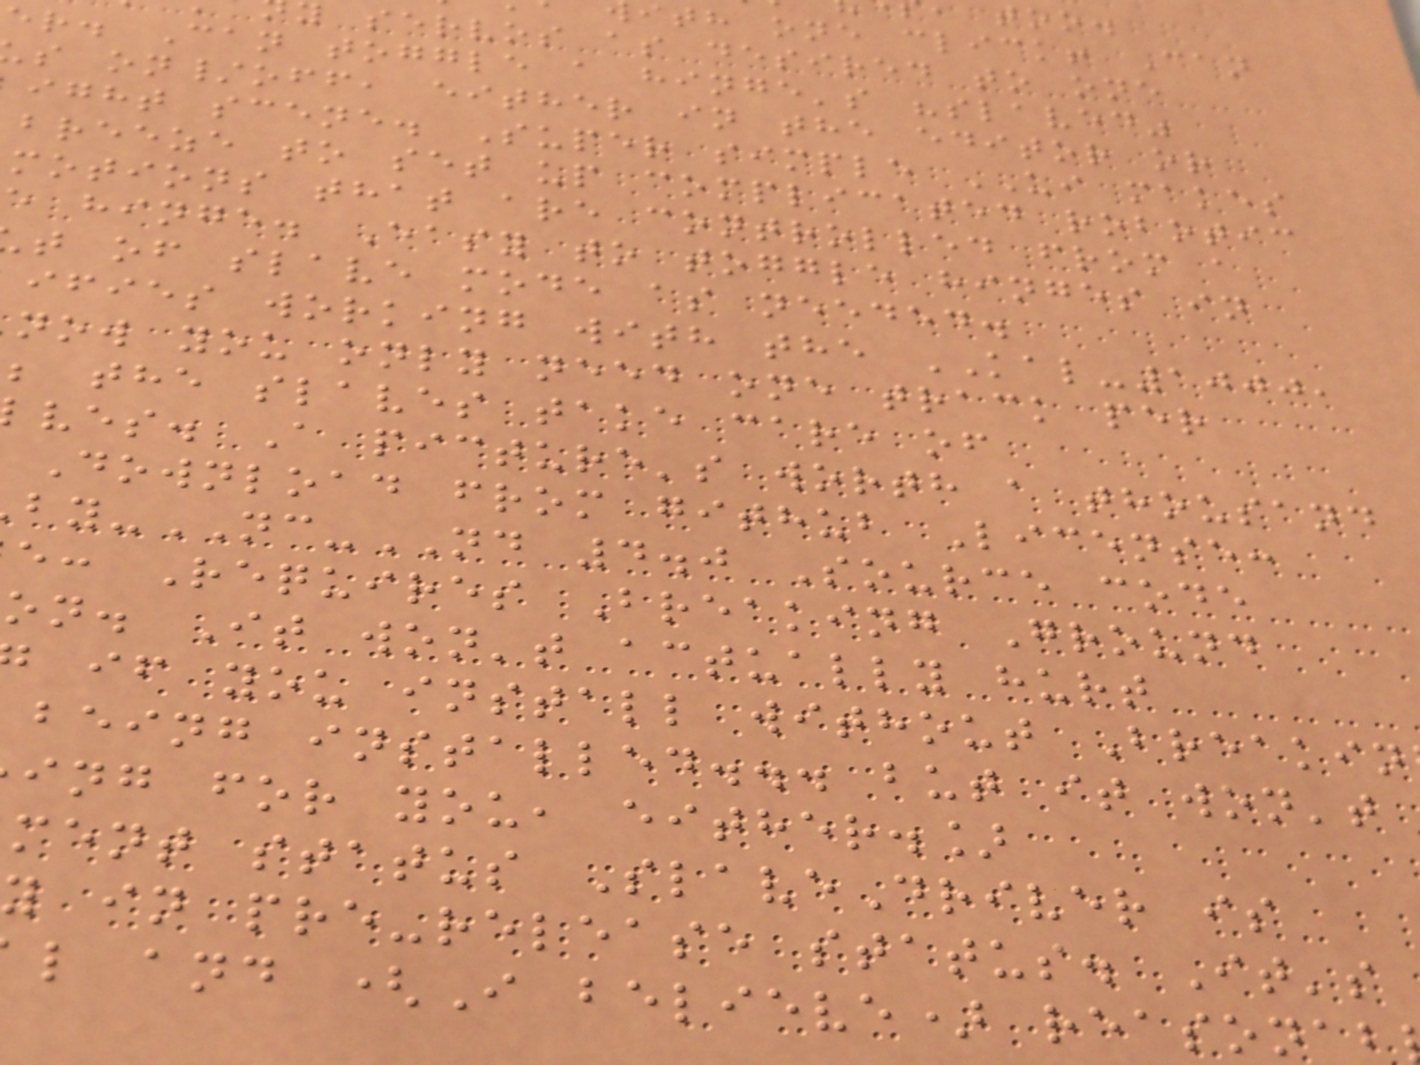ith one click! Can
servos as desired to one
er. Can toggle a hinge's "slaved"
s on/off, either in the editor or
ight scene. Super simple UI makes
breeze to set up complicated robotic
motions that are controlled from a
e hinge. Easy to toggle hinges in
t of slave mode as needed.
ifies working with the KAL-1000,
now you only need one track per
; the slaves take care of
ves. A picture's worth a thousand
Download from github License:
-NC-ND 4.0 Source code
e: Requires Breaking Ground
on. It won't actually hurt
if you install without Breakin
being installed... but it won't
ing for you, either.]
ment status SlaveDriver is
y in pre-release status. It's
l and (I believe) reasonab
